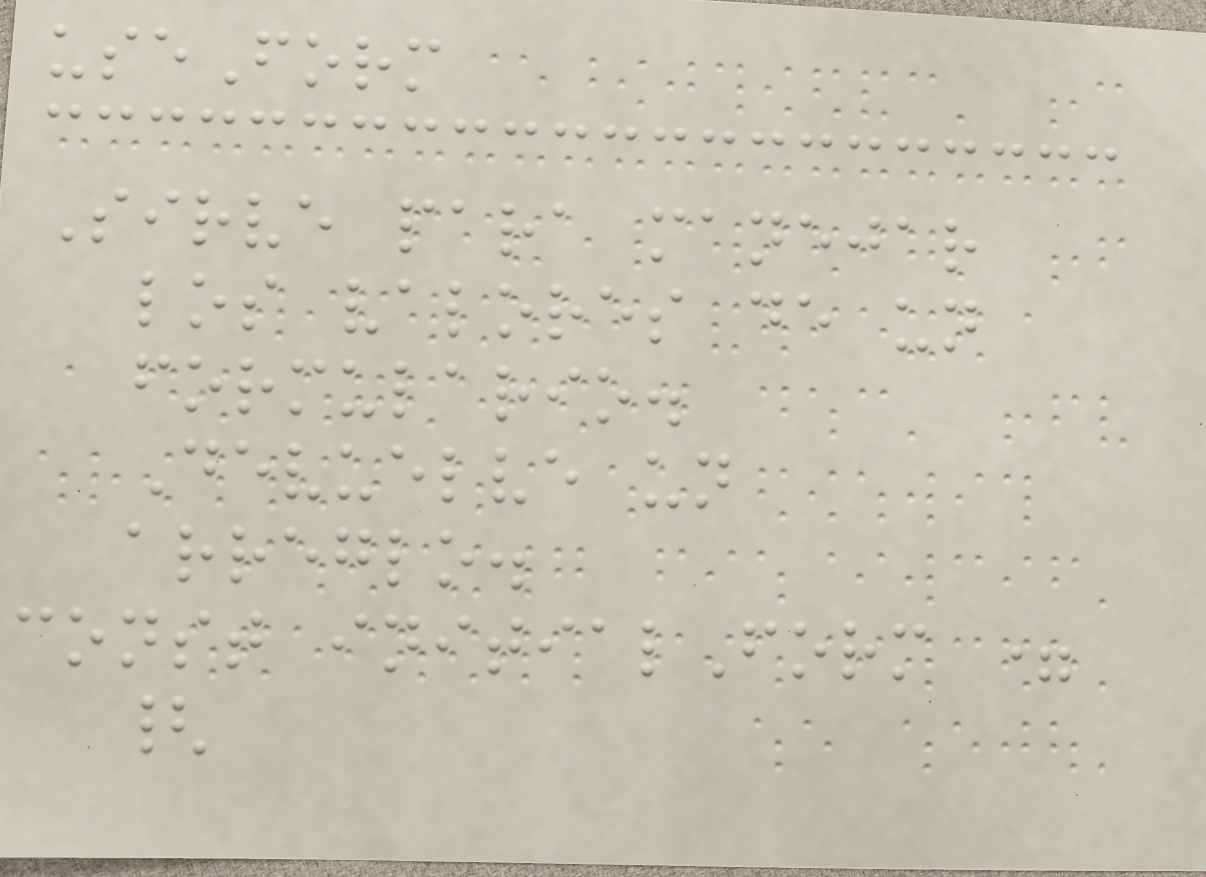useForm
Sirve para manejar
los valores de un
formulario.
Devuelve un
arreglo.
const initialForm =
{
